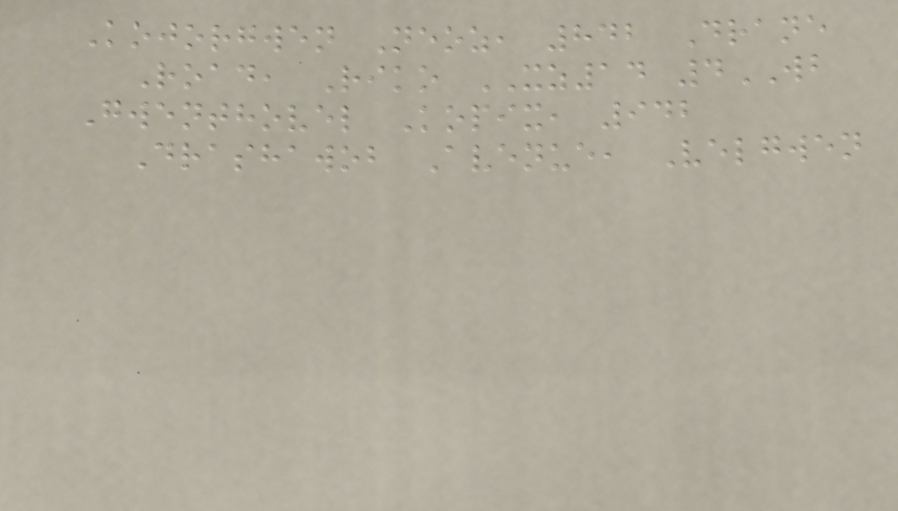Kojorgwen Neoz, 842 Drane
Road, Riko XZ14 4WB
Gwenthovel Kopix, 942
Drashawob Avenue, Velgwen
